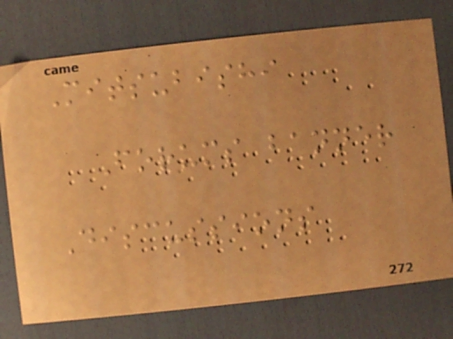Mitsubishi
Forums banner
Discussions
